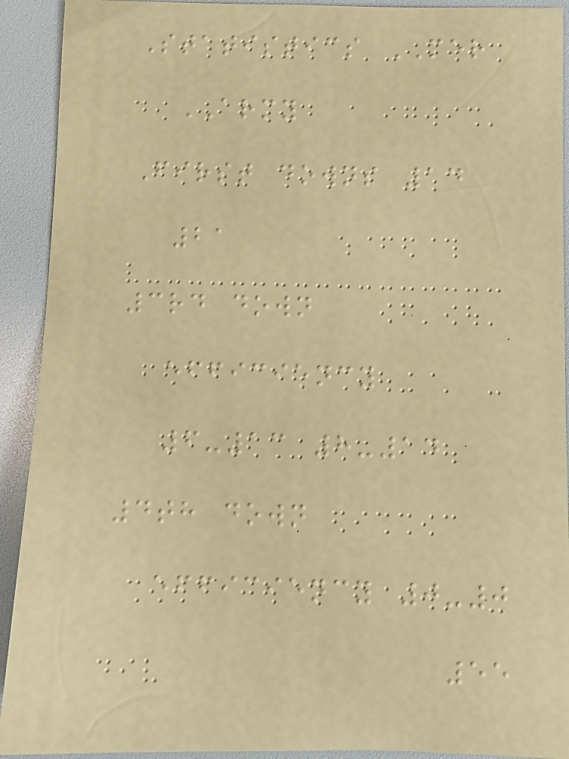Statistics MER
ARMY
First downs 14
21
3rd down
efficiency
6-13 8-14
4th down
efficiency 0-0
55
